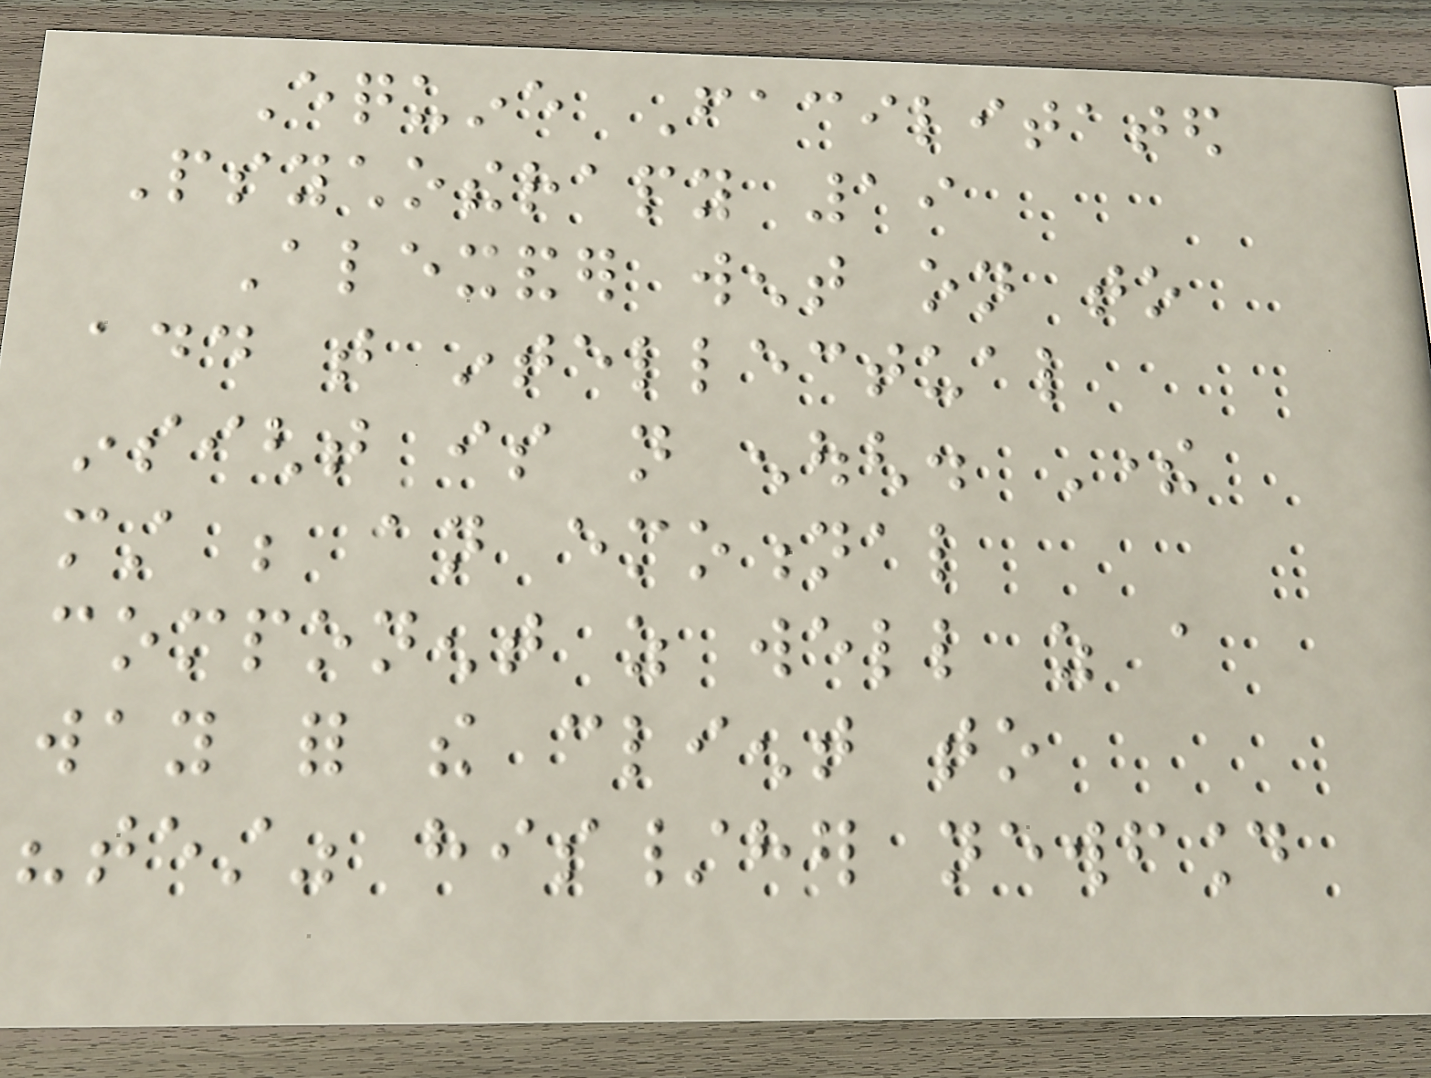Equine Facilitated
Psychotherapy 19
Alexander went on to
add that intellectual
insight is not enough. There
must be an emotional
component as well as a
way for the client to
"test" his/her newfound
